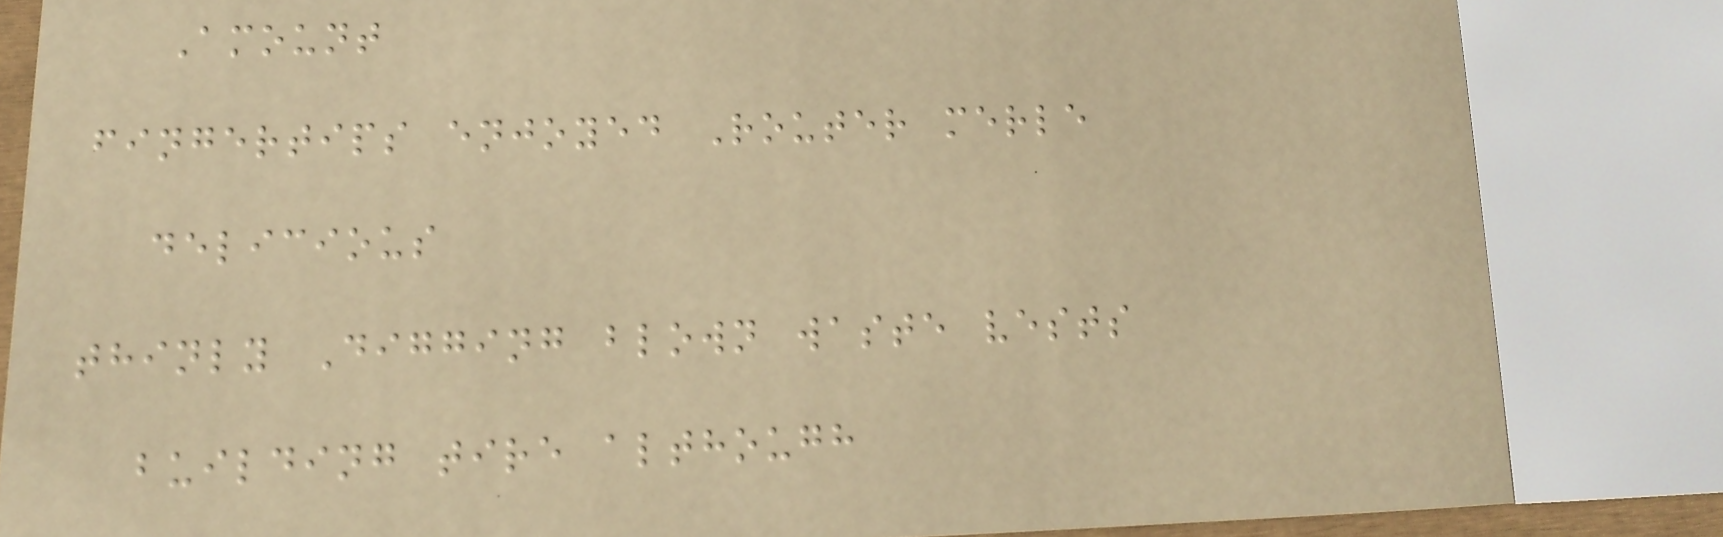Amount
fingertips enjoyed Router merle
delicious
thinly Digging blown waste vests
building tire although
